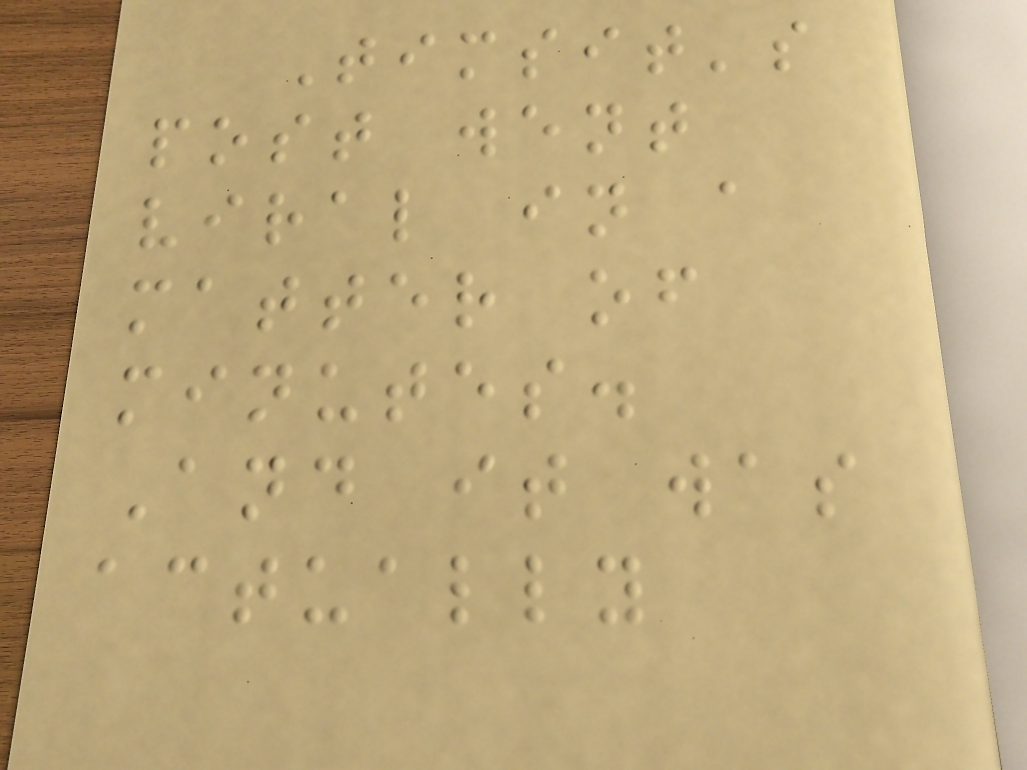Timsit's
post went
viral in a
matter of
minutes.
And it was
actually
